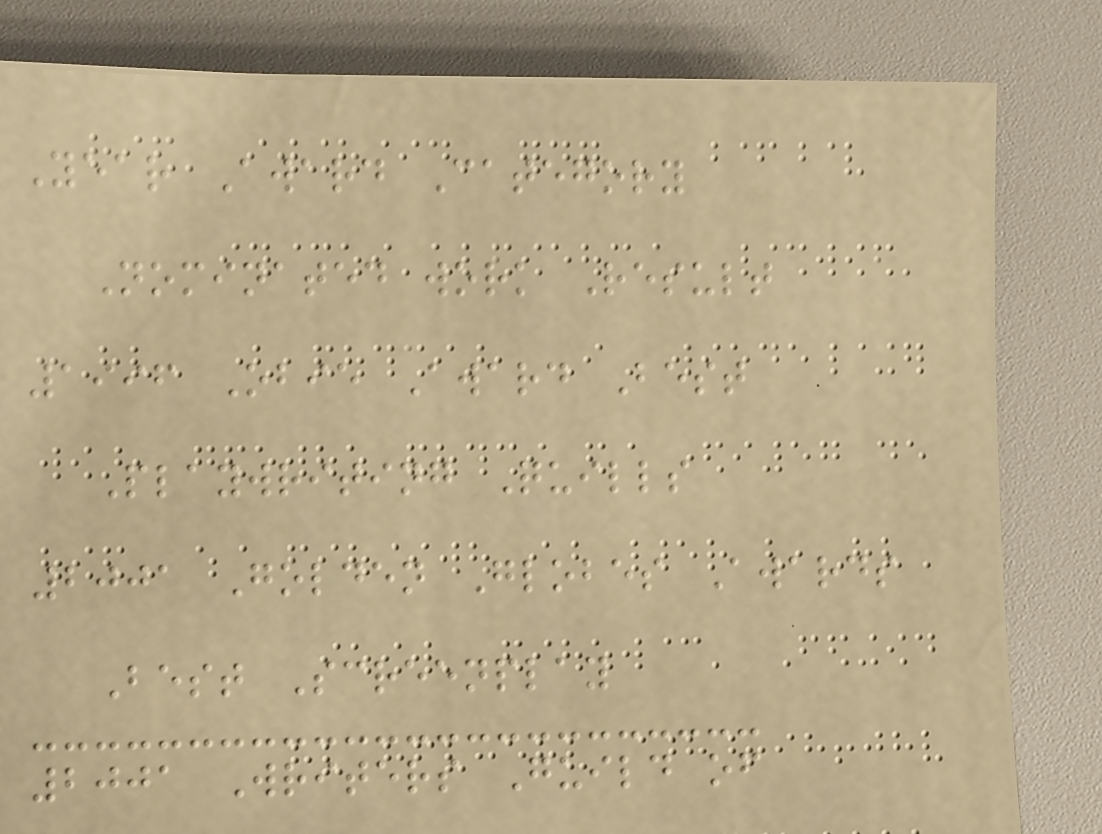Year Award Category
Nominated work Result
1996 Obie Award Best
Playwriting Quills
2001 Golden Globes Awards
Best Screenplay
2001 Writers Guild of
